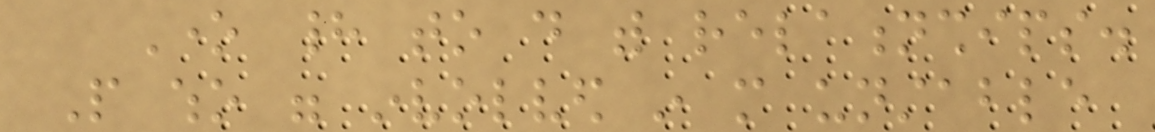One had to do with relationships.
People who were involved in more unstable
